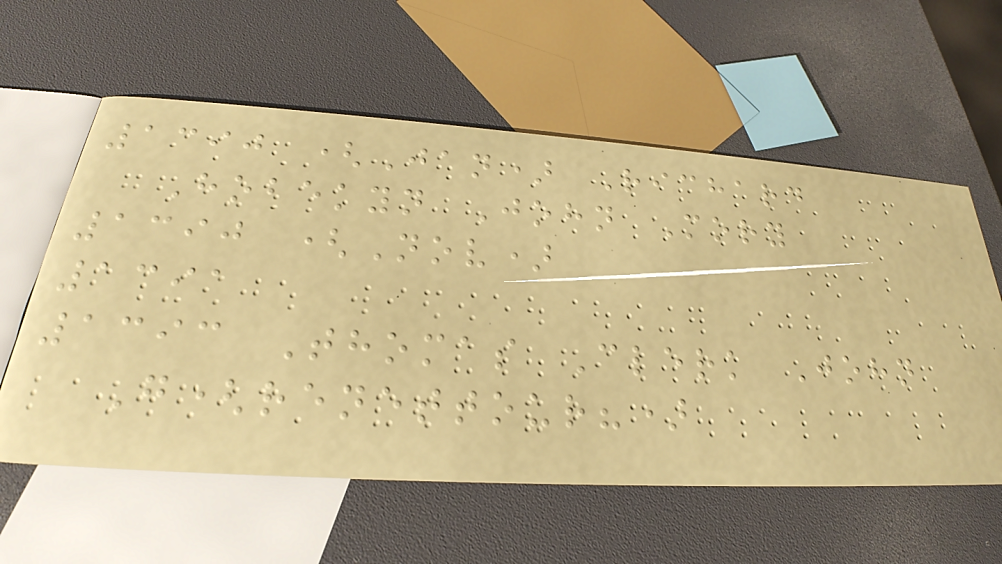1390 (Jan) Richard
Hobekyn John Mory
1390 (Nov)
1391
1393 Thomas Clerk John
G(renettour?)
